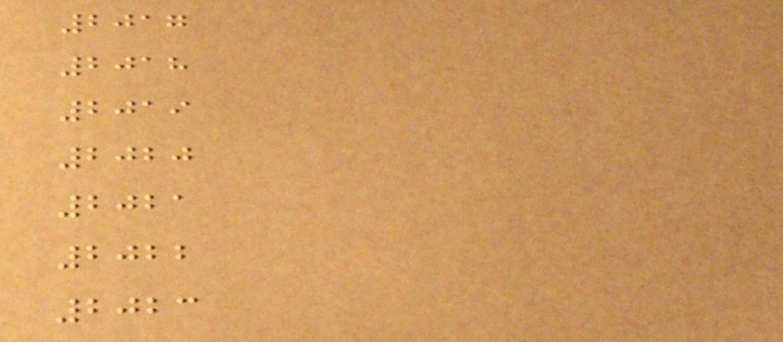2017
2018
2019
2020
2021
2022
2023
